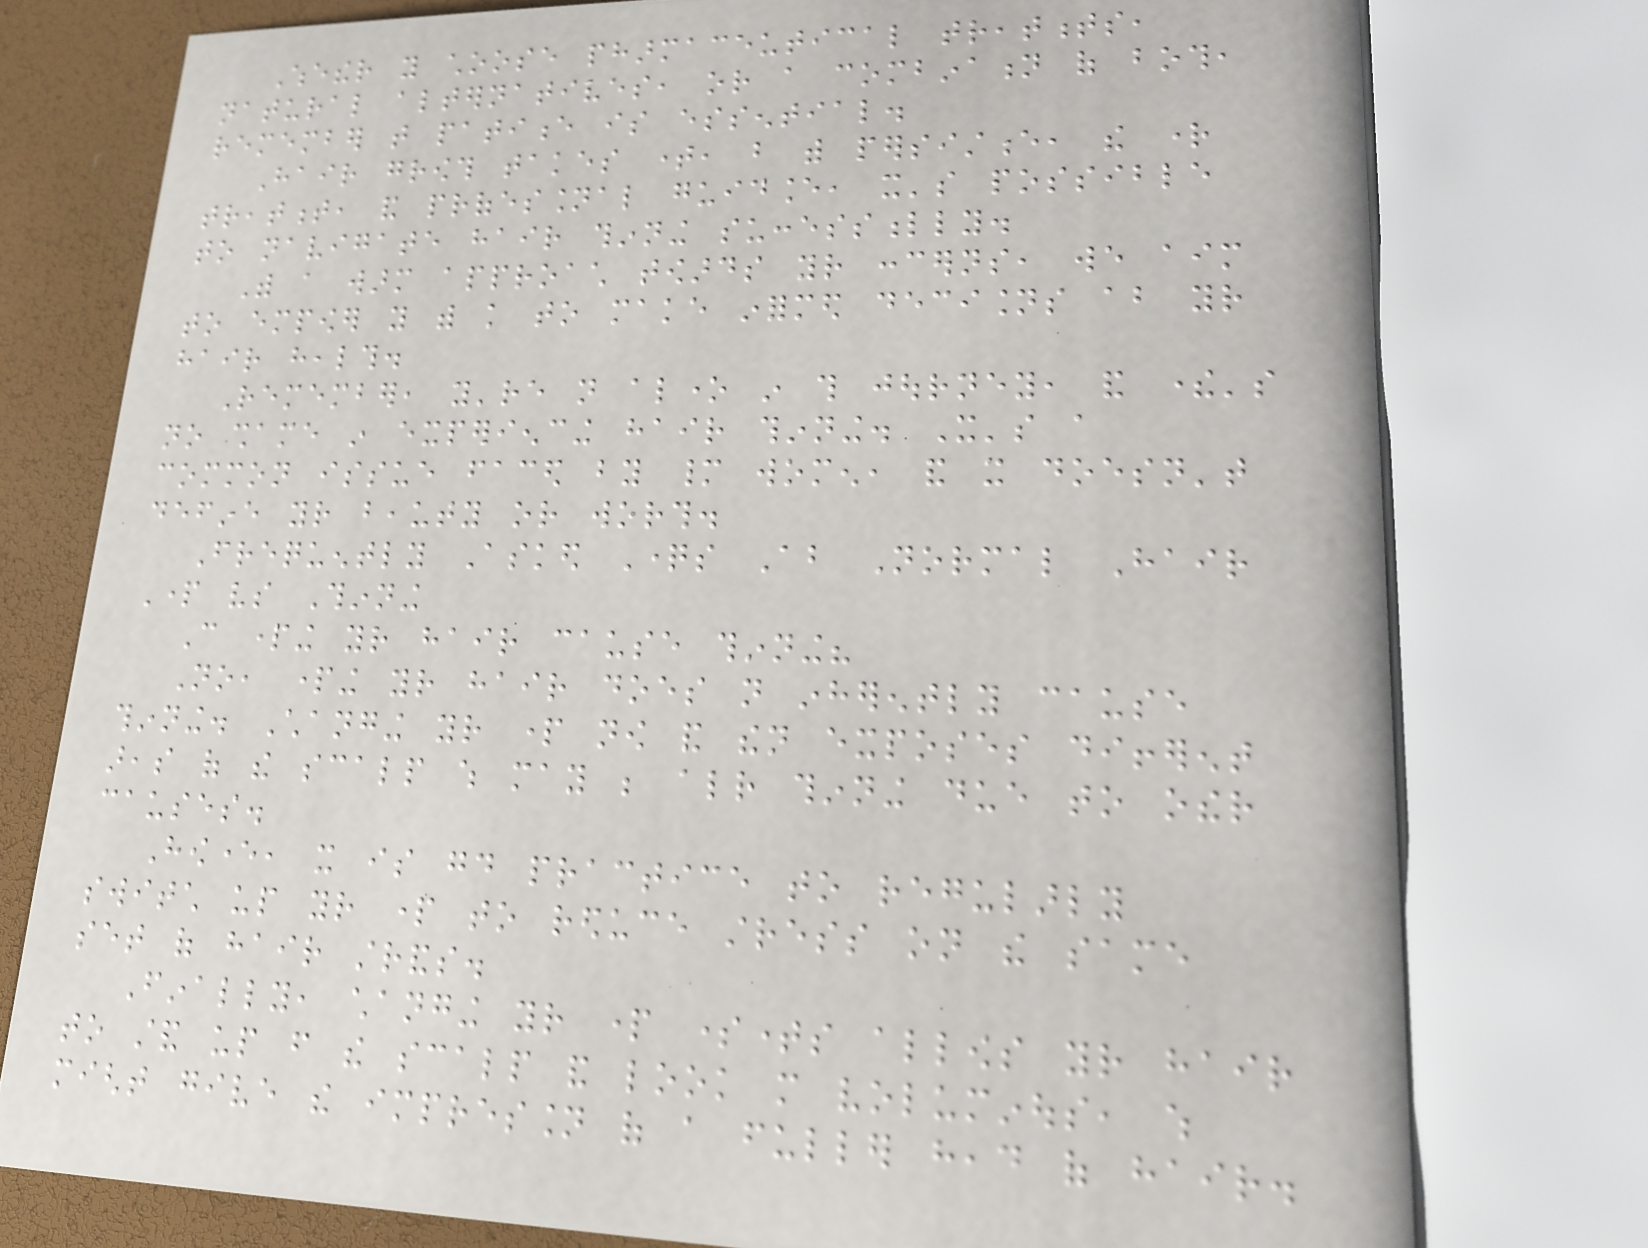Whether you choose pharmaceutical treatments,
natural alternatives, or a combination of both,
remember that patience is essential.
Hair growth takes time, but with persistence, the right
treatment, and professional guidance, it's possible
to navigate hair thinning successfully.
With a warm approach towards your concerns, we aim
to empower you with knowledge to make informed decisions about your
hair health.
Remember, you're not alone in this journey, and there's
no shame in experiencing hair thinning. It's a
common issue faced by many women, and it doesn't
define your beauty or worth.
Frequently Asked Questions About Normal Hair
Part vs Thinning
Can parting your hair cause thinning?
No, parting your hair does not inherently cause
thinning. Changing your part now and then exposes different
areas of the scalp which may be already thinning due to other
causes.
However, it is good practice to regularly
switch up your part to reduce stress on the same
set of hair strands.
Finally, changing your part sometimes allows your hair
to stand up from the scalp and look more voluminous, which
might give the impression of a fuller head of hair.
